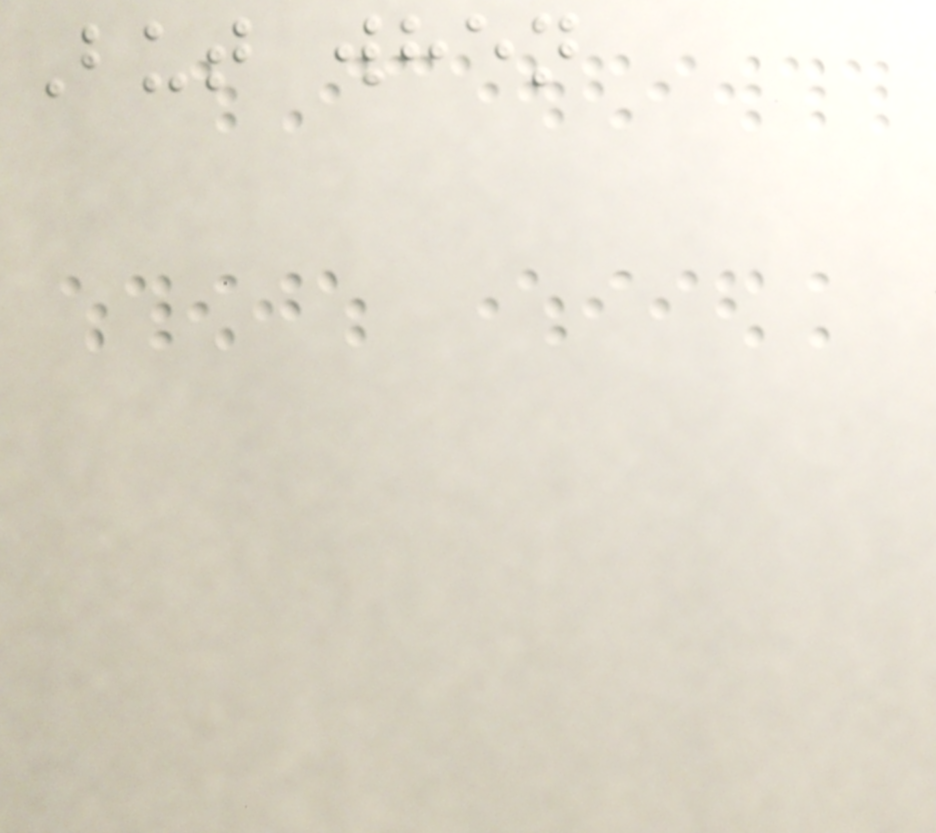But when
